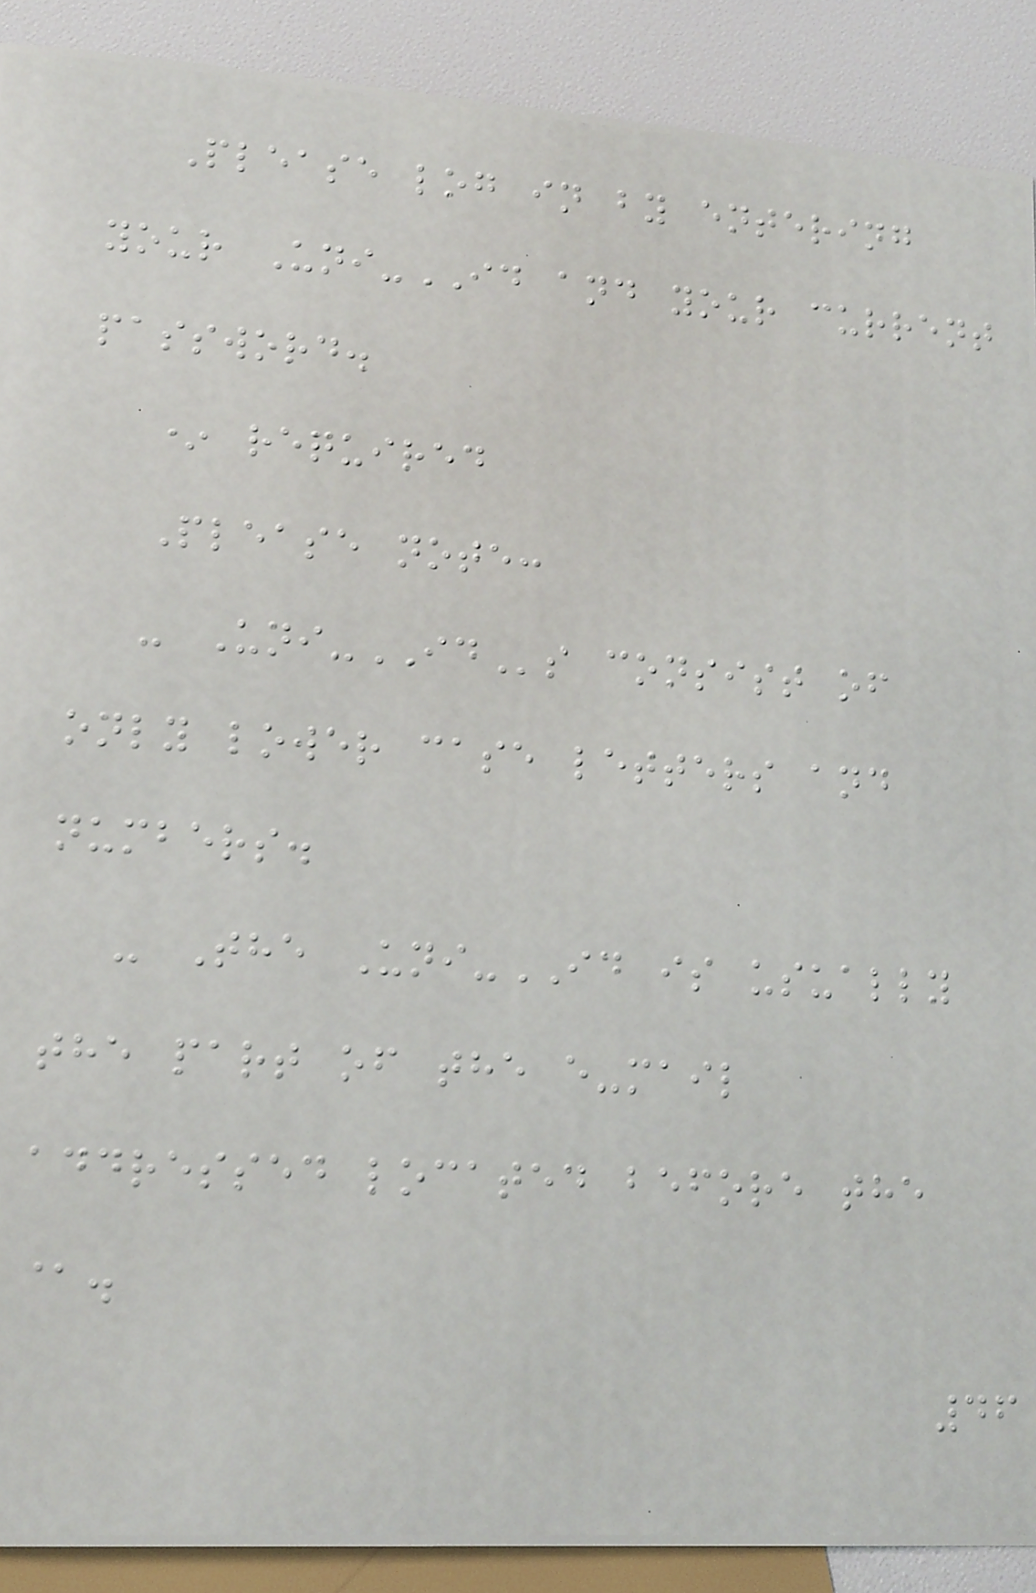Please log in by entering
your Uni-ID and your current
password.
* required
Please note:
- Uni-IDs consist of
only lower case letters and
numbers.
- The Uni-ID is usually
the part of the e-mail
addressed located before the
@.
46
